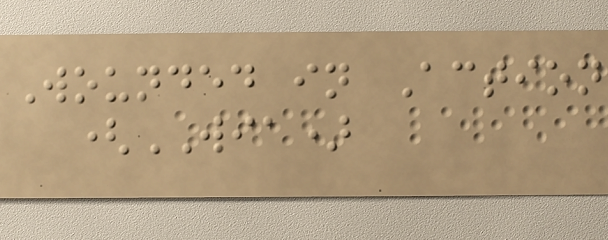Wounded in Action
(WIA)
